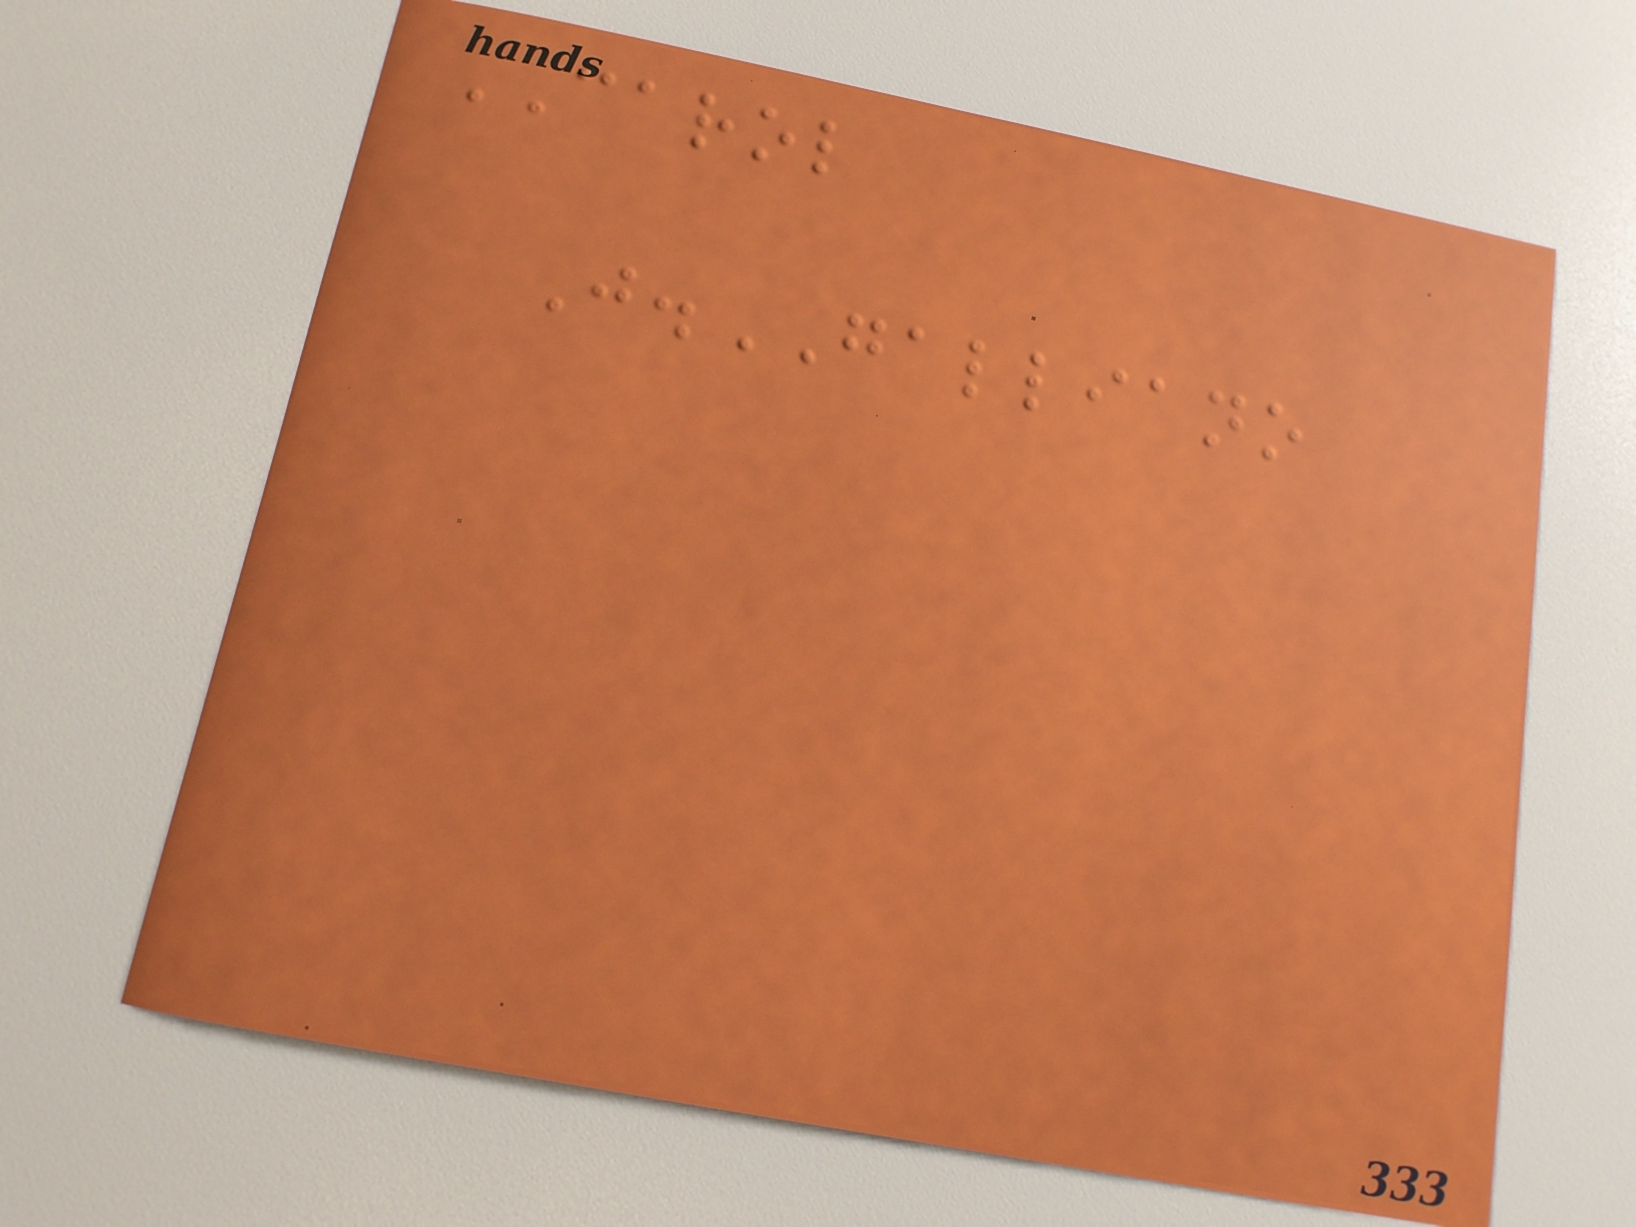CAROL
J.GALLIANO
